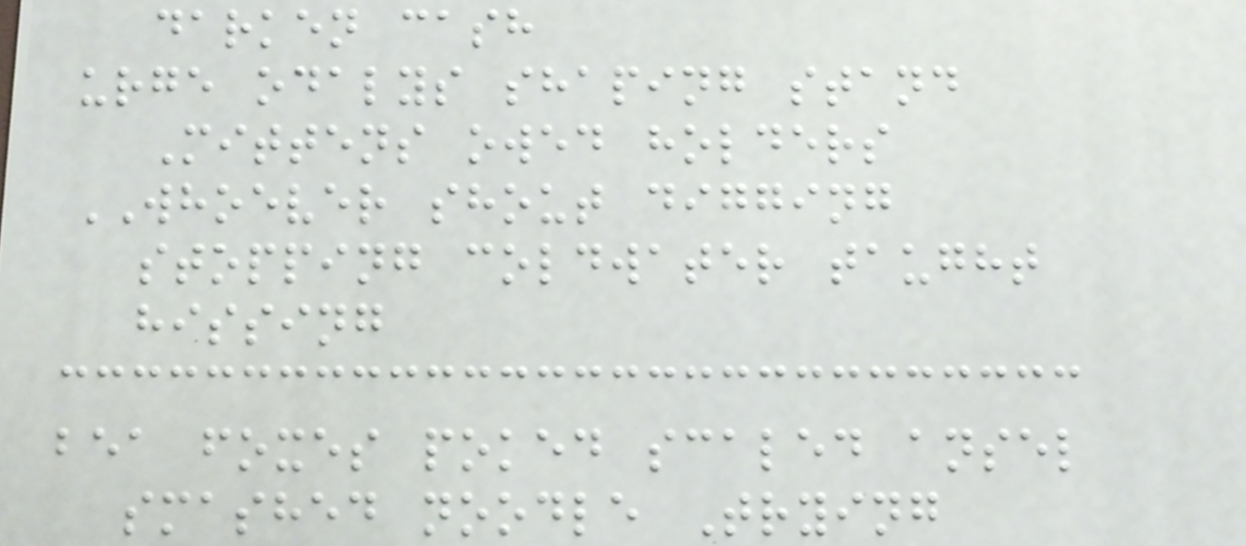darken cash
urge odalys shaping stand
Mittens owed holders
WHOEVER shout digging
stopping coldwater taught
hissing
bea foxes poked scaled ansel
smashed noodle Trying
